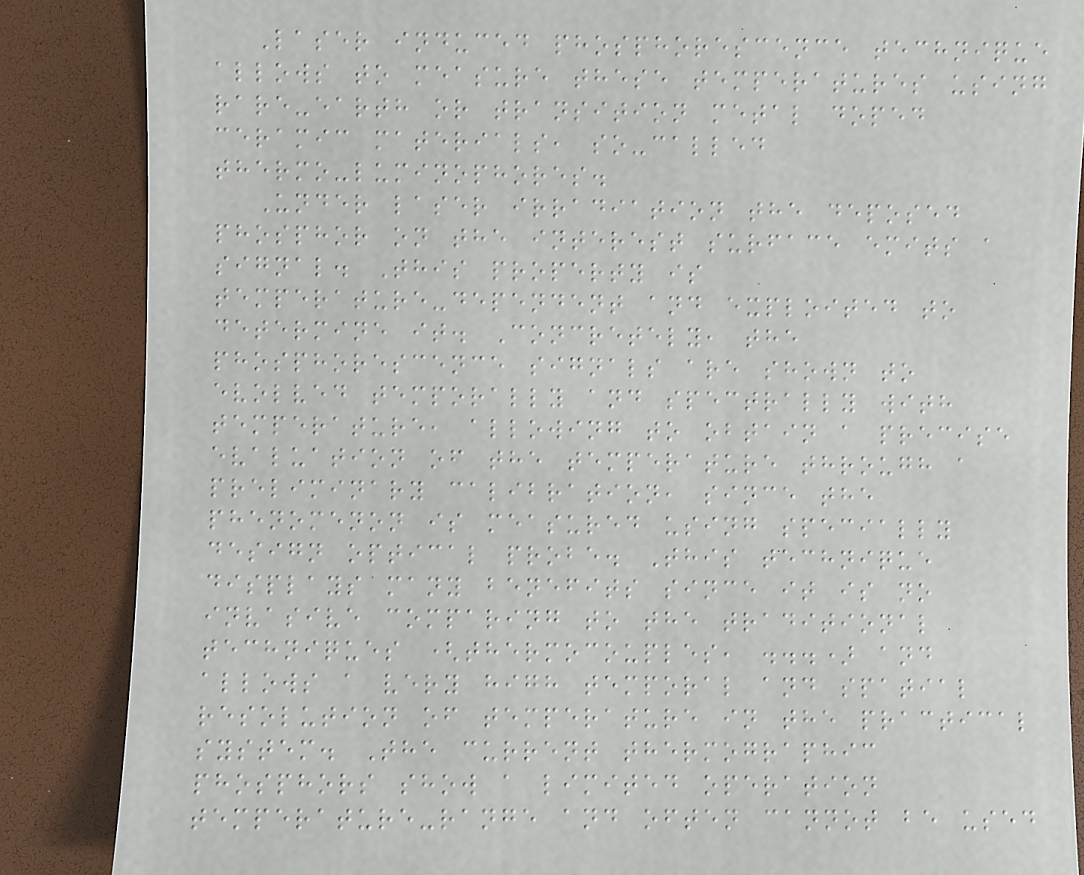Laser induced phosphorescence technique
allows to measure these temperatures using
rare-earth or transition metal doped
ceramic materials, so-called
thermo-luminophores.
Under laser irradiation the deposed
phosphor on the interest surface emits a
signal. This property is
temperature-dependent and exploited to
determine it. Concretely, the
phosphorescence signals are shown to
evolved temporally and spectrally with
temperature, allowing to obtain a precise
evaluation of the temperature through a
preliminary calibration, since the
phenomenon is measured using specially
design optical probe. This technique
displays many benefits since it is no
invasive comparing to the traditional
techniques (thermocouples, ...) and
allows a very high temporal and spatial
resolution of temperature in the practical
system. The current thermographic
phosphors show a limited operation
temperature-range and often cannot be used
